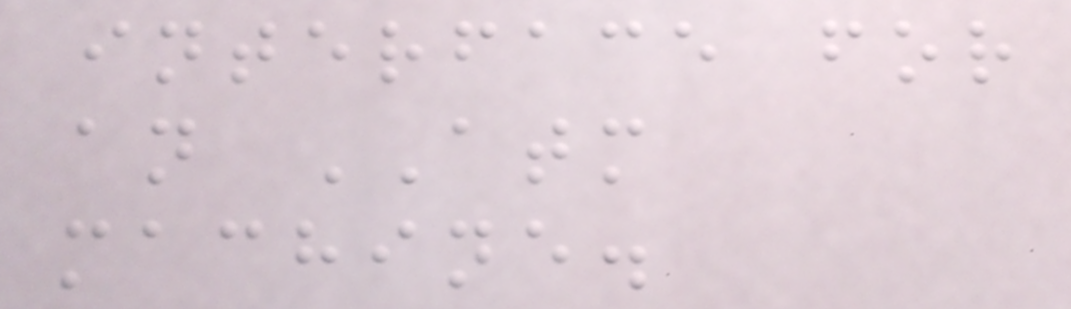interface for
an ATM
machine.
